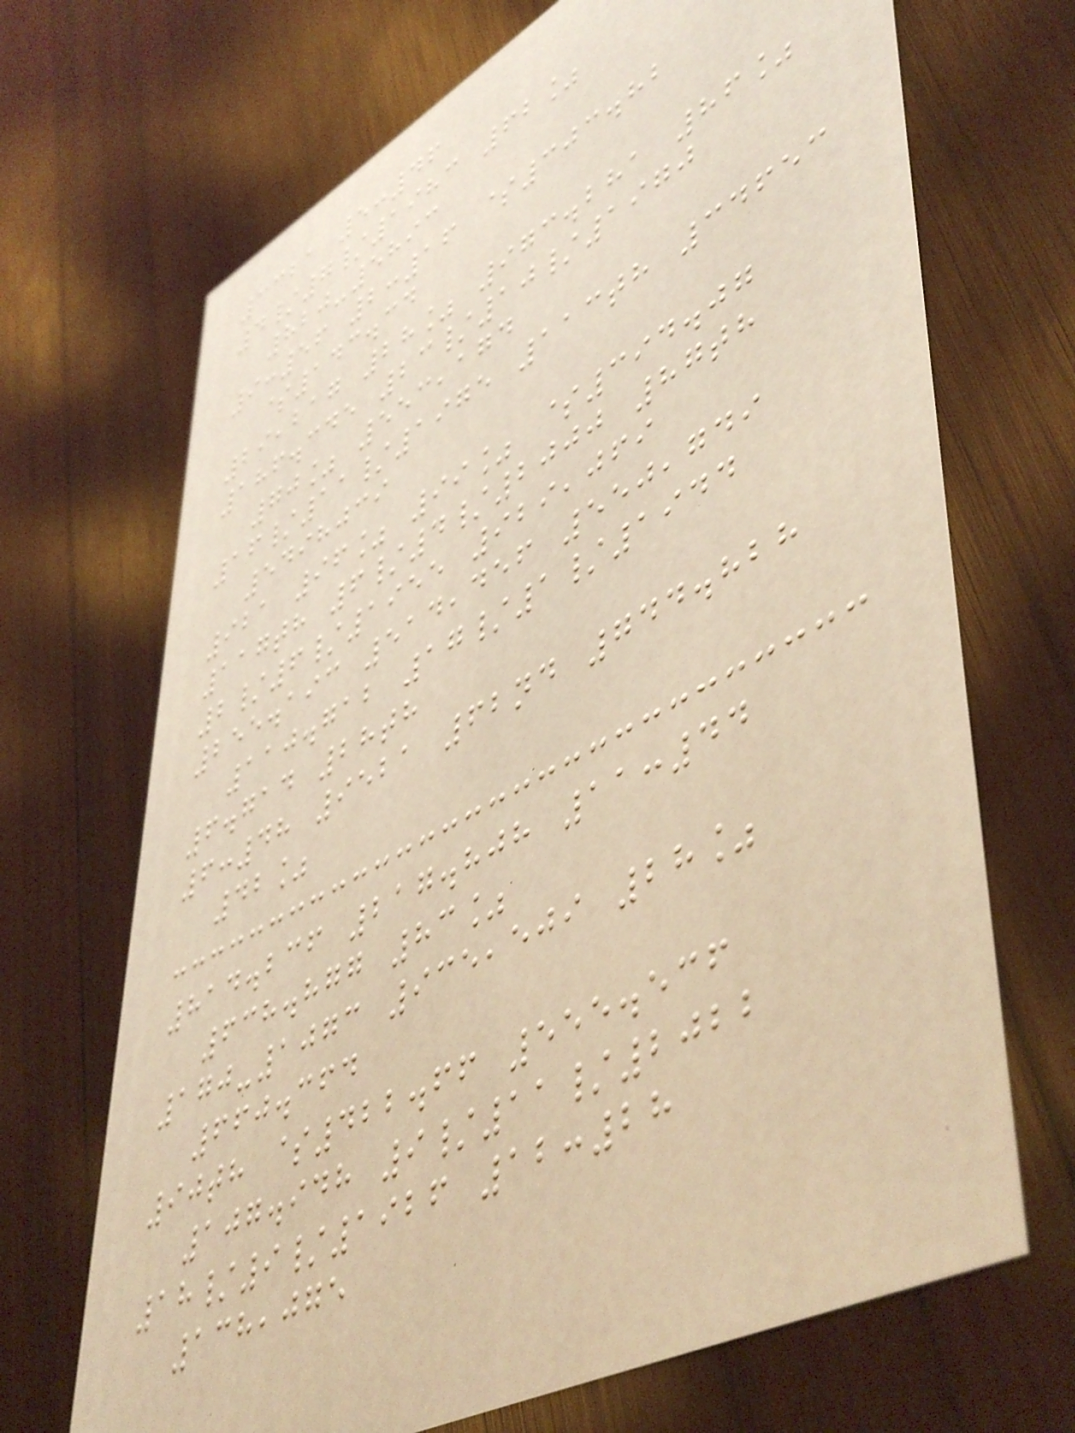3321 5:46
4/7/1983 62%
820-5893
9:56 2:16 $303.82
$143.34
29,217 28% 973.281 86%
186.345 23/10/1970
70% 553,174
16/11/1975 113th 34653
5498039
921 96% 99% $394.07
117th 6/4/2000 87th
2/6/1955 929,069
255.193 514,456 550,749
110.712 17/1/1944
6.714 28th
6:48 9521 62nd 744.828
42%
814.236 217.808 11:44
638.877 83%
170-1073 935,509 28%
660.364
90th $422.66 555.536
107.948 9/11/2022
18/9/1926 12:28
138,075
